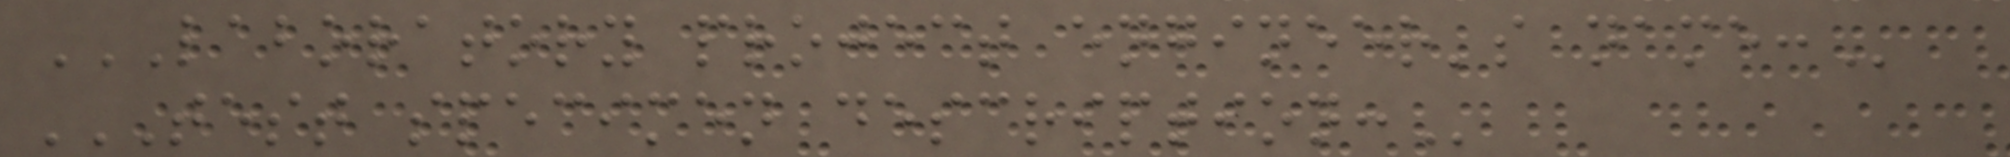LABORATORY PROJECT ENGINEER'S NAME:
TEST SPECIMEN DESCRIPTION:
